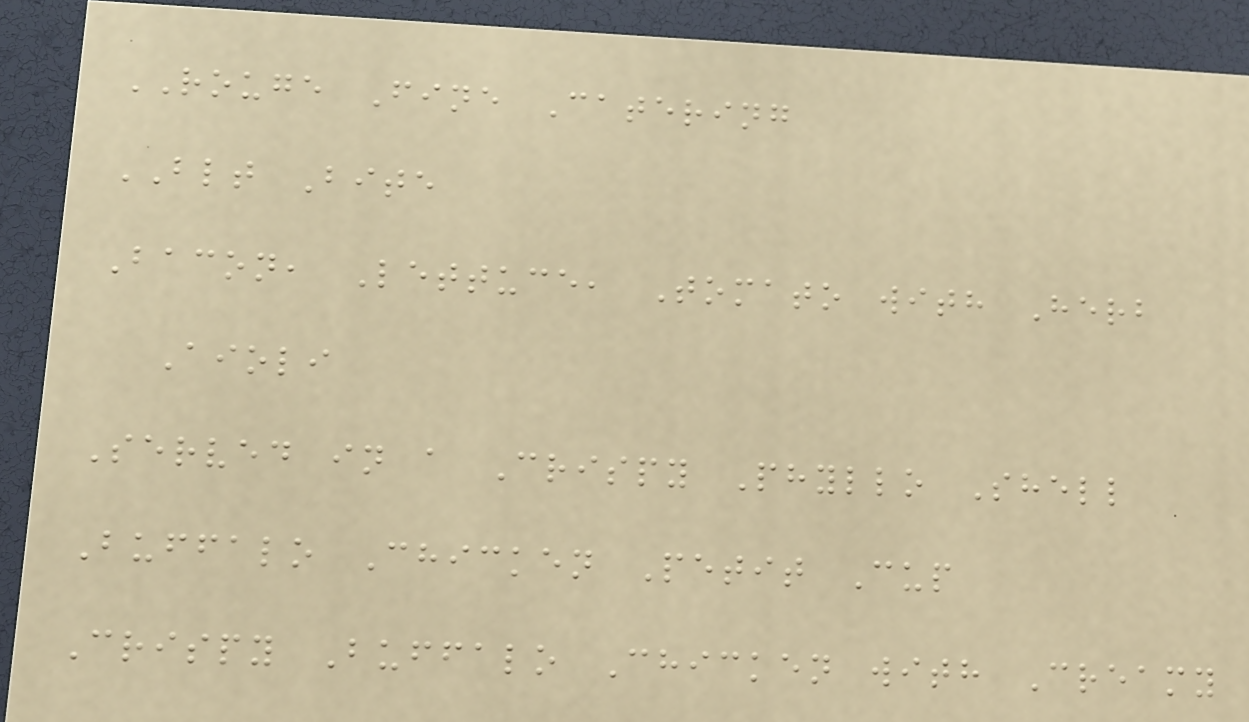ROUGE Fine Catering
BLT Bite
Bacon, Lettuce, Tomato with Herb
Aioli
Served in a Crispy Phyllo Shell
Buffalo Chicken Petit Cup
Crispy Buffalo Chicken with Creamy
